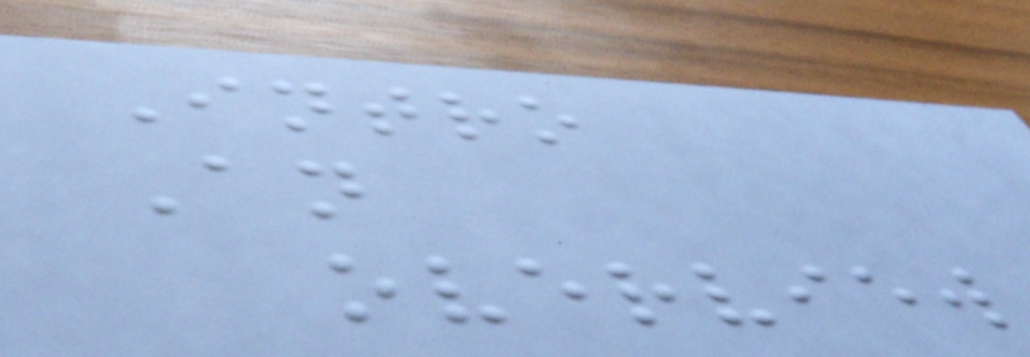Intro
An
overview
